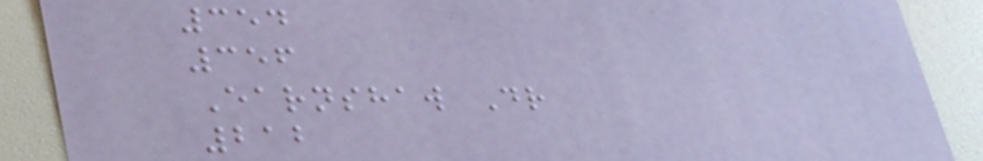354
356
Earnshaw Dr
212
